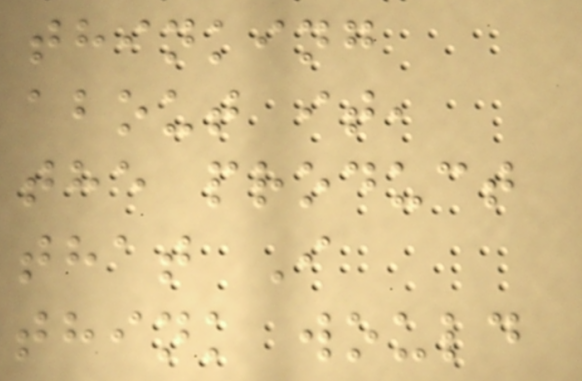thinking
about it,
the product
that I
think would
